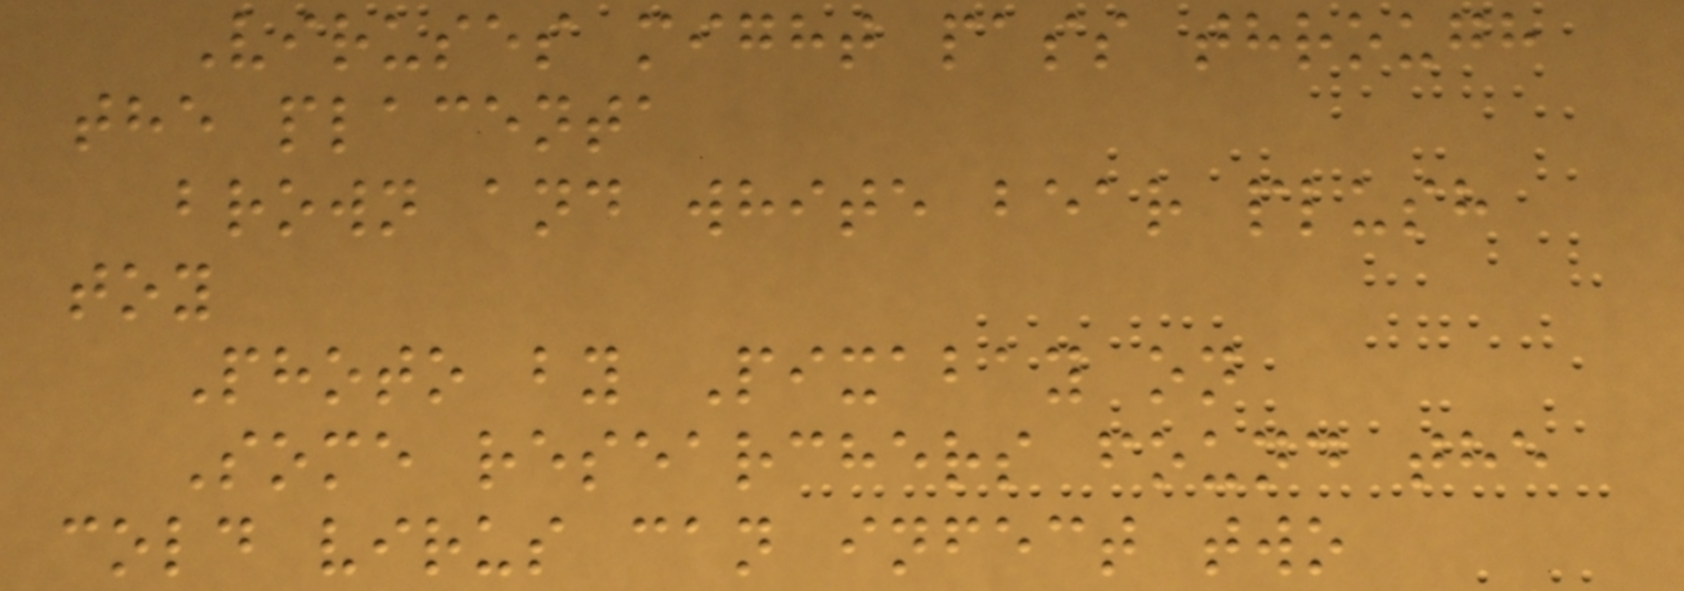Viruses might pass through
the placenta
brown and white bear plush
toy
Photo by Pixabay on
Some researchers found the
cold virus can infect two
